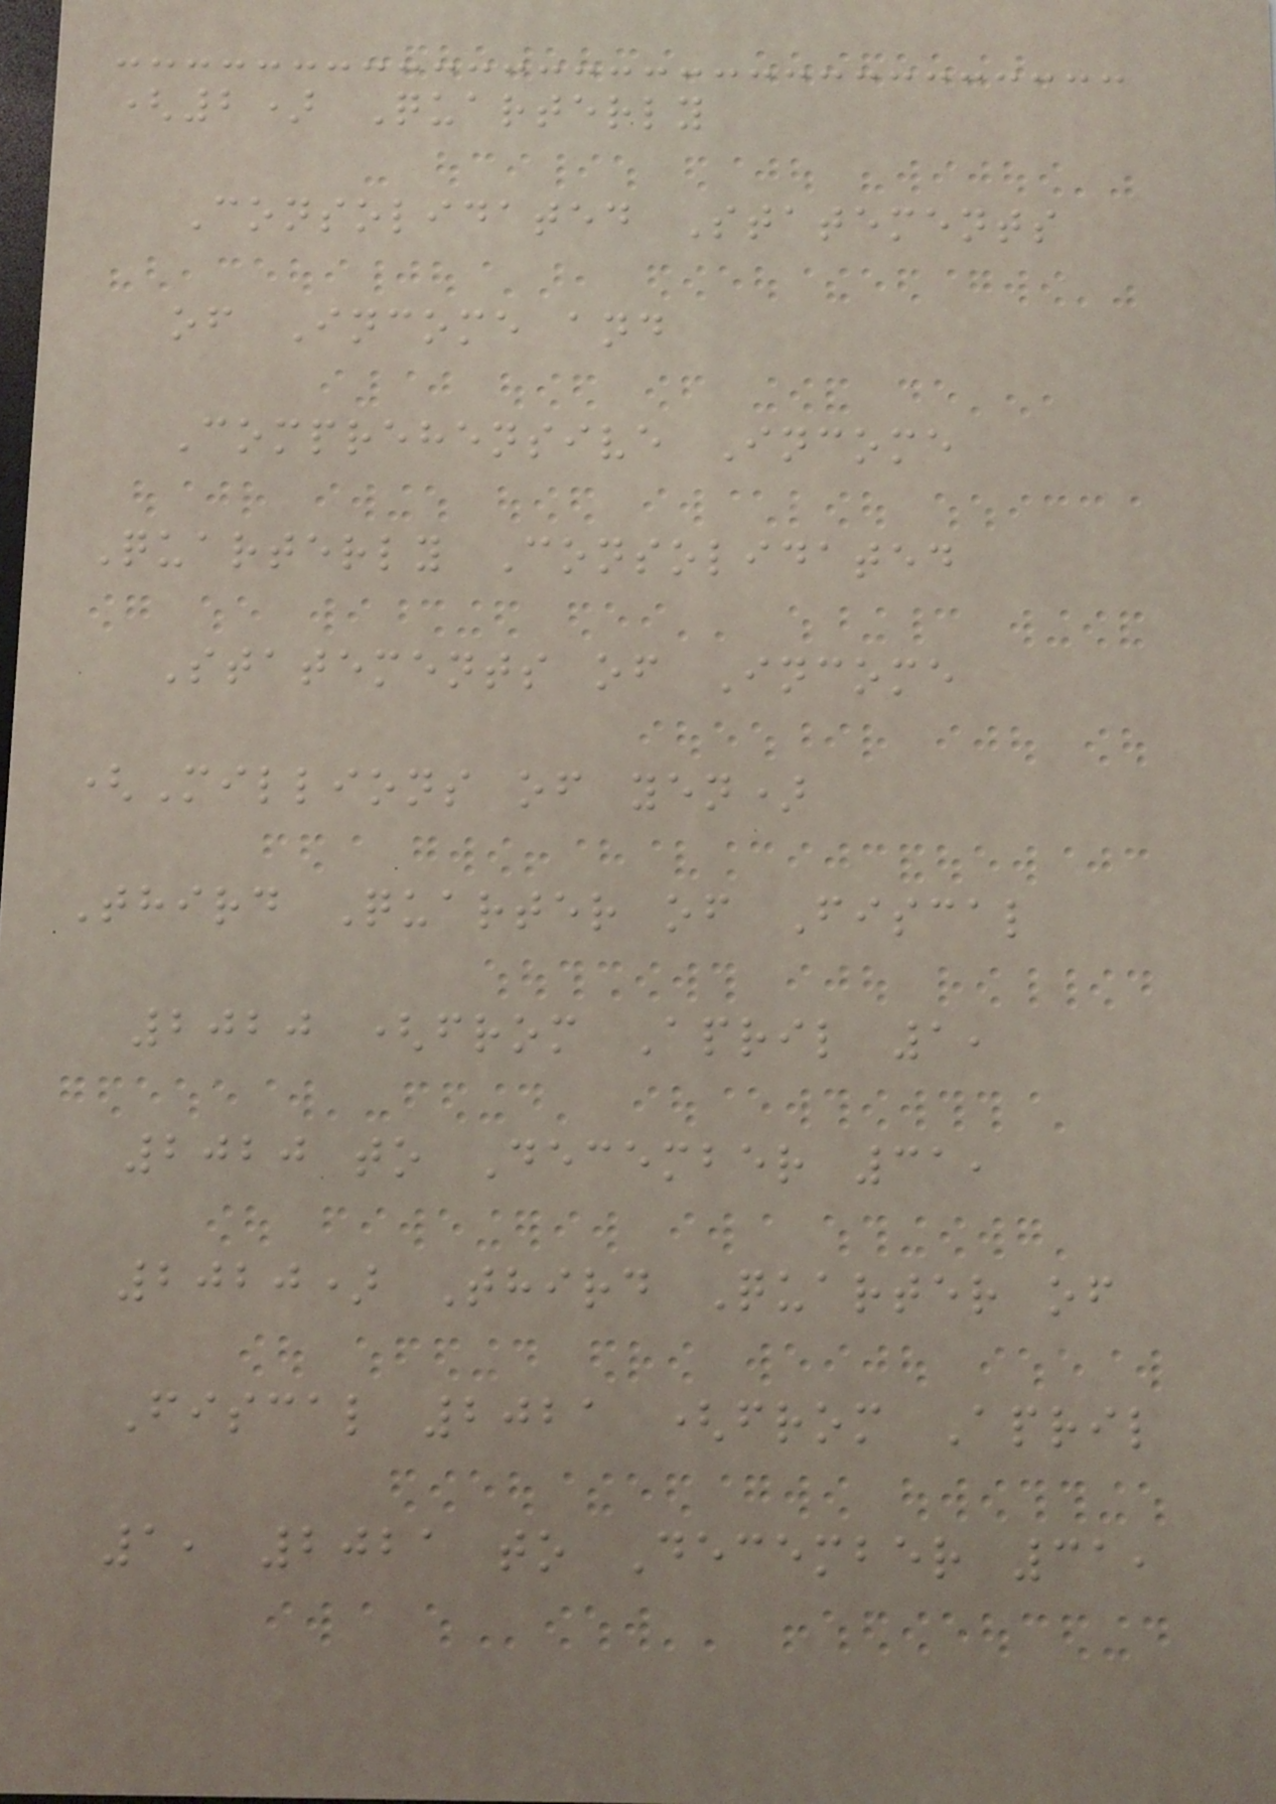(2) Quarterly
Consolidated Statements
of Income and
Comprehensive Income
Quarterly Consolidated
Statements of Income
(Millions of yen)
Third Quarter of Fiscal
2020 (from April 1,
2020 to December 31,
2020) Third Quarter of
Fiscal 2021 (from April
1, 2021 to December 31,
